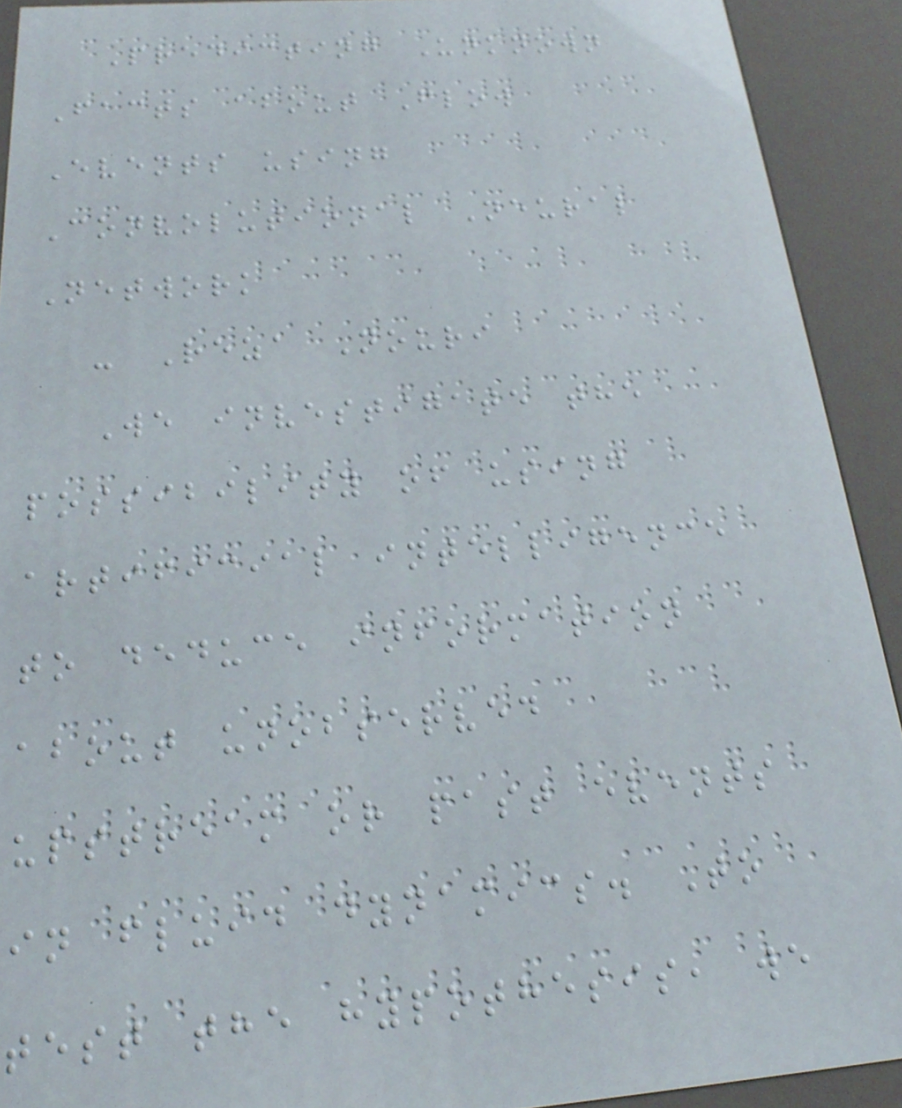Predicting Unknown
Facts about Flow
Events using
Convolutional Neural
Network
- Reza Nouri
We investigate the
possibility of using
artificial intelligence
to deduce information
about unobserved
upstream or past events
in fluid dynamics. To
test the hypothesis, we
